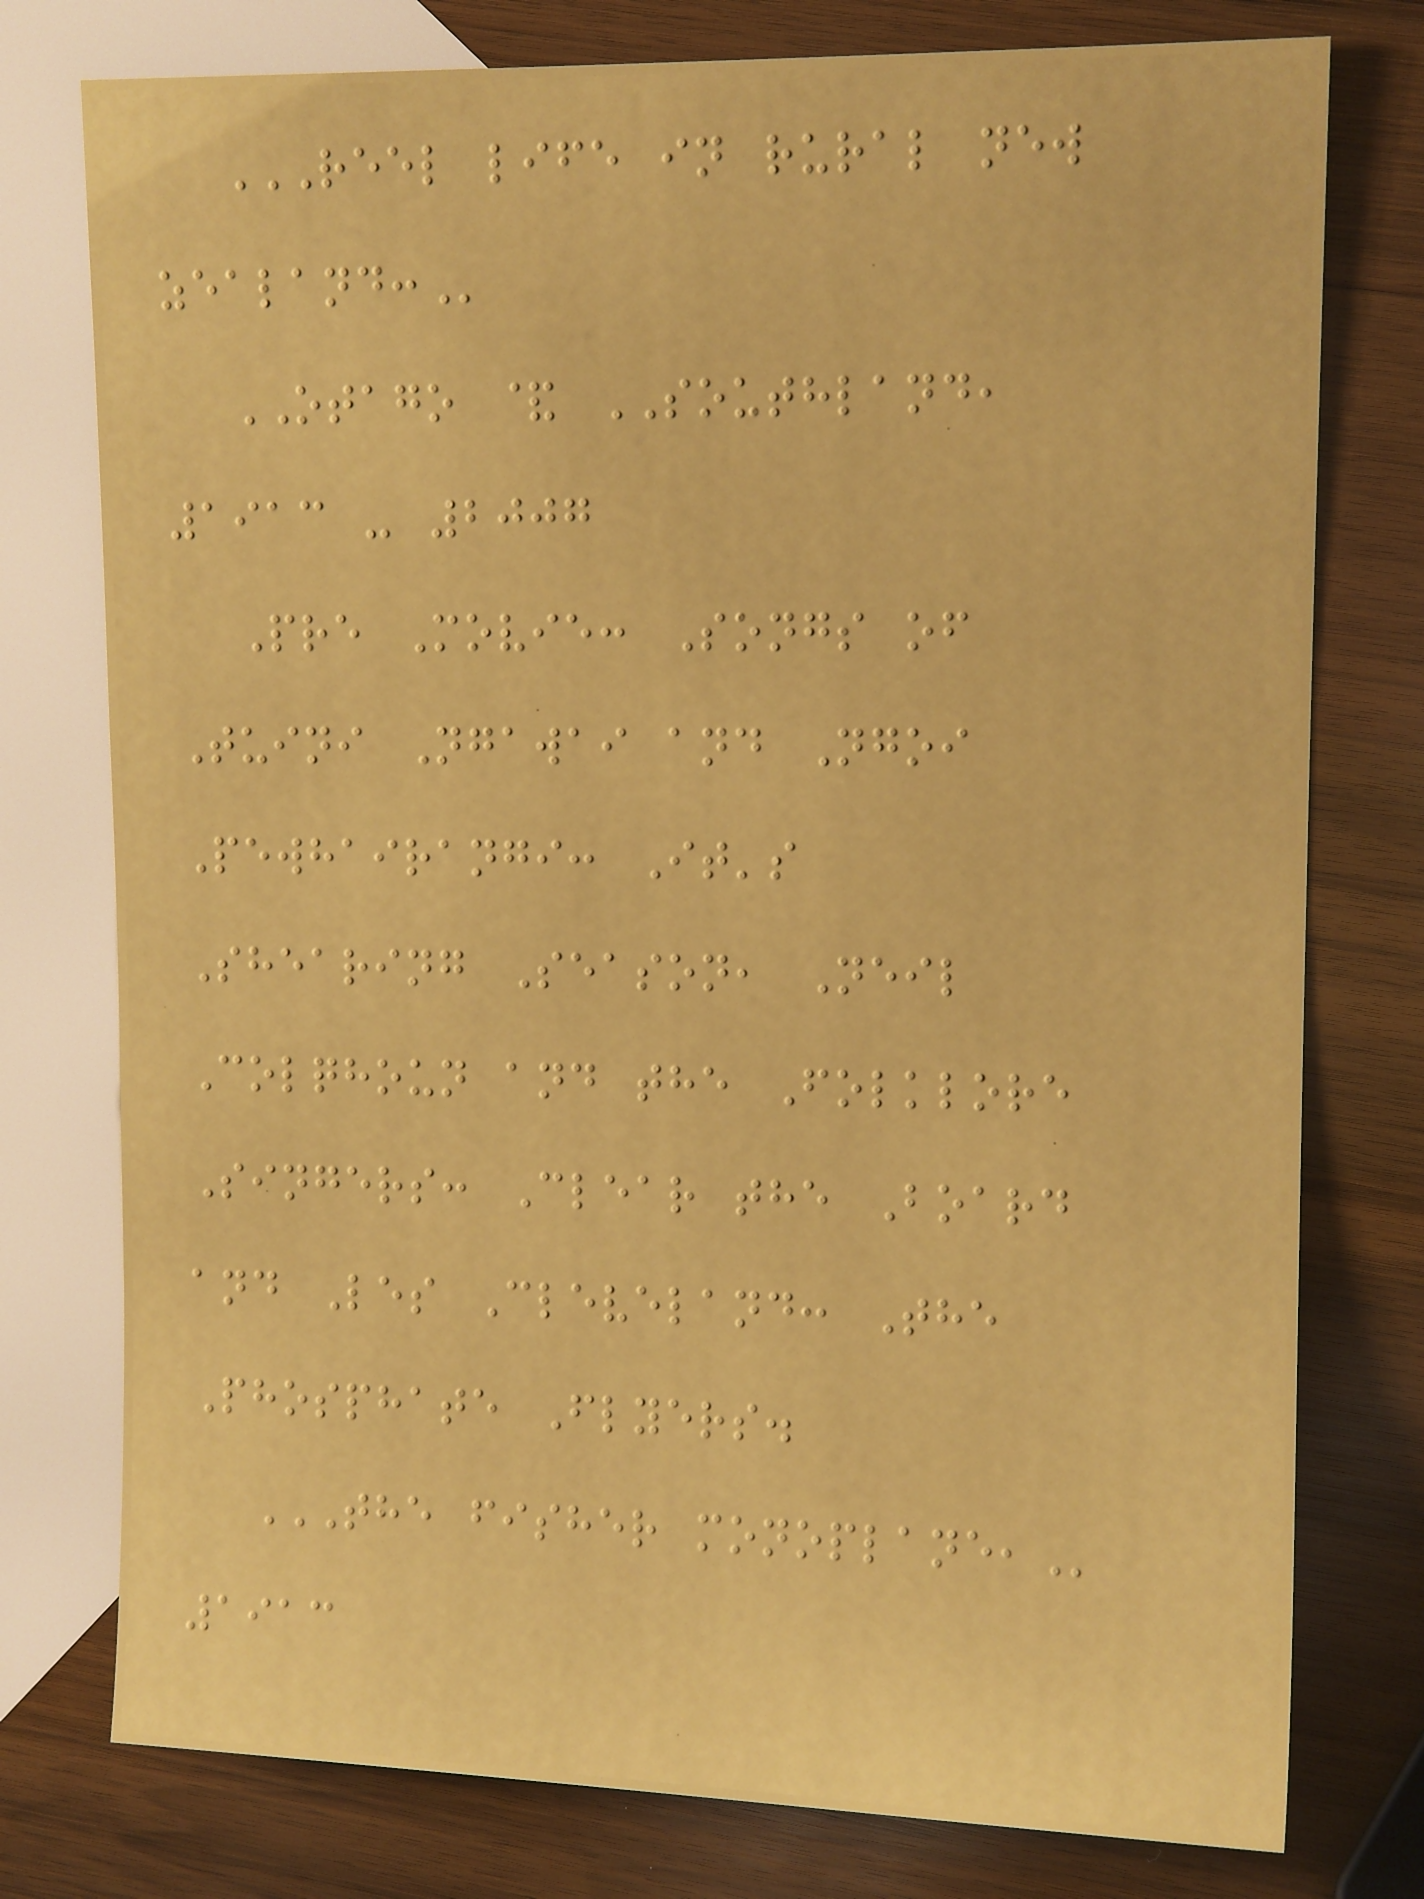REEL LIFE IN RURAL NEW
ZEALAND:
OTAGO & SOUTHLAND,
1913 - 2007
Pre Movie: Songs of
Tuini Ngawai and Ngoi
Pewhairangi: It's
Shearing Season, Neil
Colqhoun and the Folklore
Singers: Clear the Board
and Les Cleveland: The
Phosphate Flyers.
THE FISHER MONOPLANE,
1913
